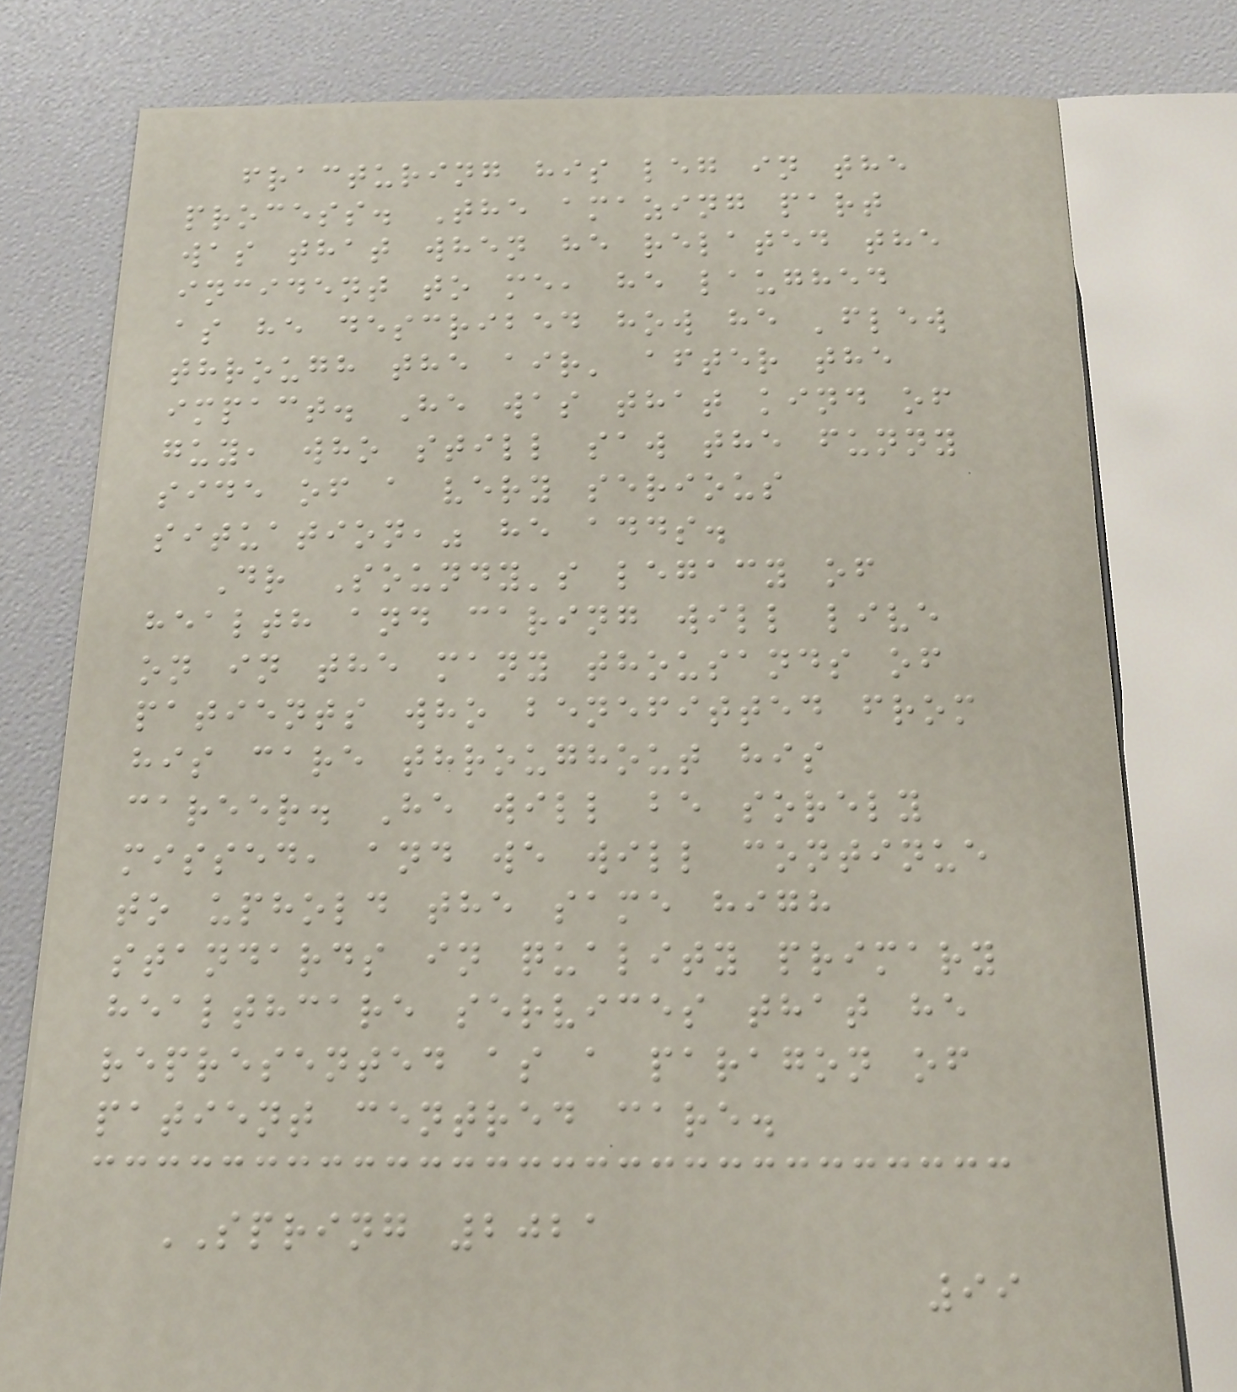fracturing his leg in the
process. The amazing part
was that when he related the
incident to me, he laughed
as he described how he 'flew
through the air' after the
impact. He was that kind of
guy, who still saw the funny
side of a very serious
situation," he adds.
Dr Soundy's legacy of
health and caring will live
on in the many thousands of
patients who benefitted from
his care throughout his
career. He will be sorely
missed, and we will continue
to uphold the same high
standards in quality primary
healthcare services that he
represented as a paragon of
patient centred care.
SPRING 2021
99
